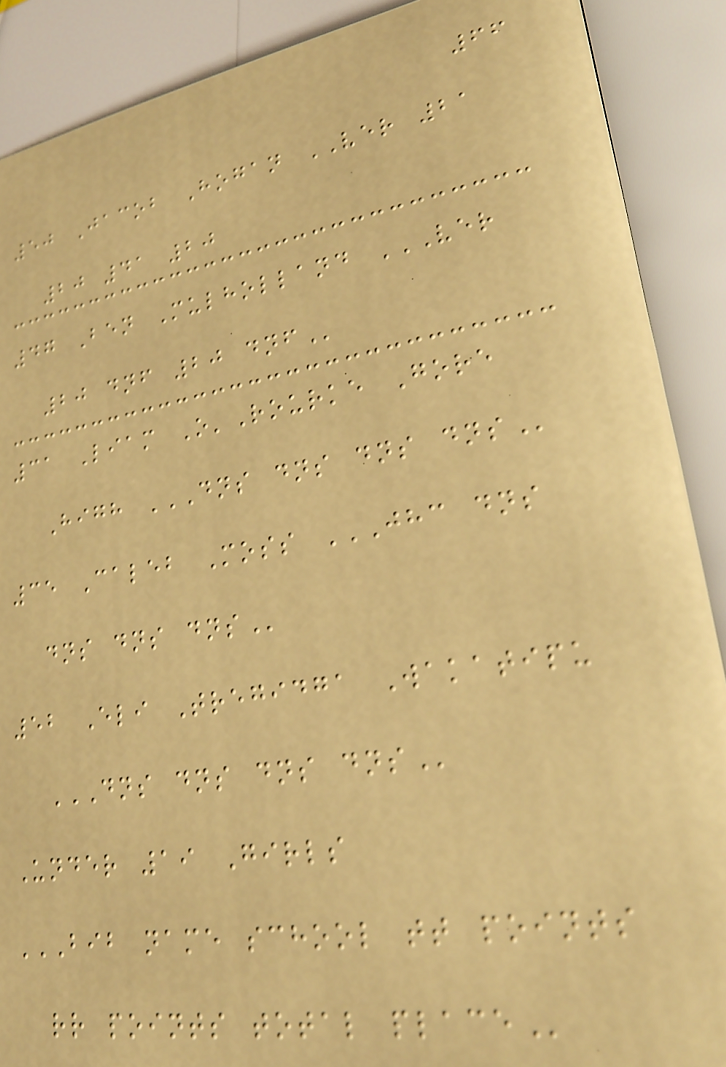66
50 Jacob Hogan VER 21
20 41 20
47 Ben Mulholland VER
20 DNF 20 DNF
31 Liam O'Rourke Gore
High DNS DNS DNS DNS
35 Caleb Moss JHC DNS
DNS DNS DNS
52 Eli Tregidga Wakatipu
DNS DNS DNS DNS
Under 19 Girls
BIB NAME SCHOOL TT POINTS
RR POINTS TOTAL PLACE
